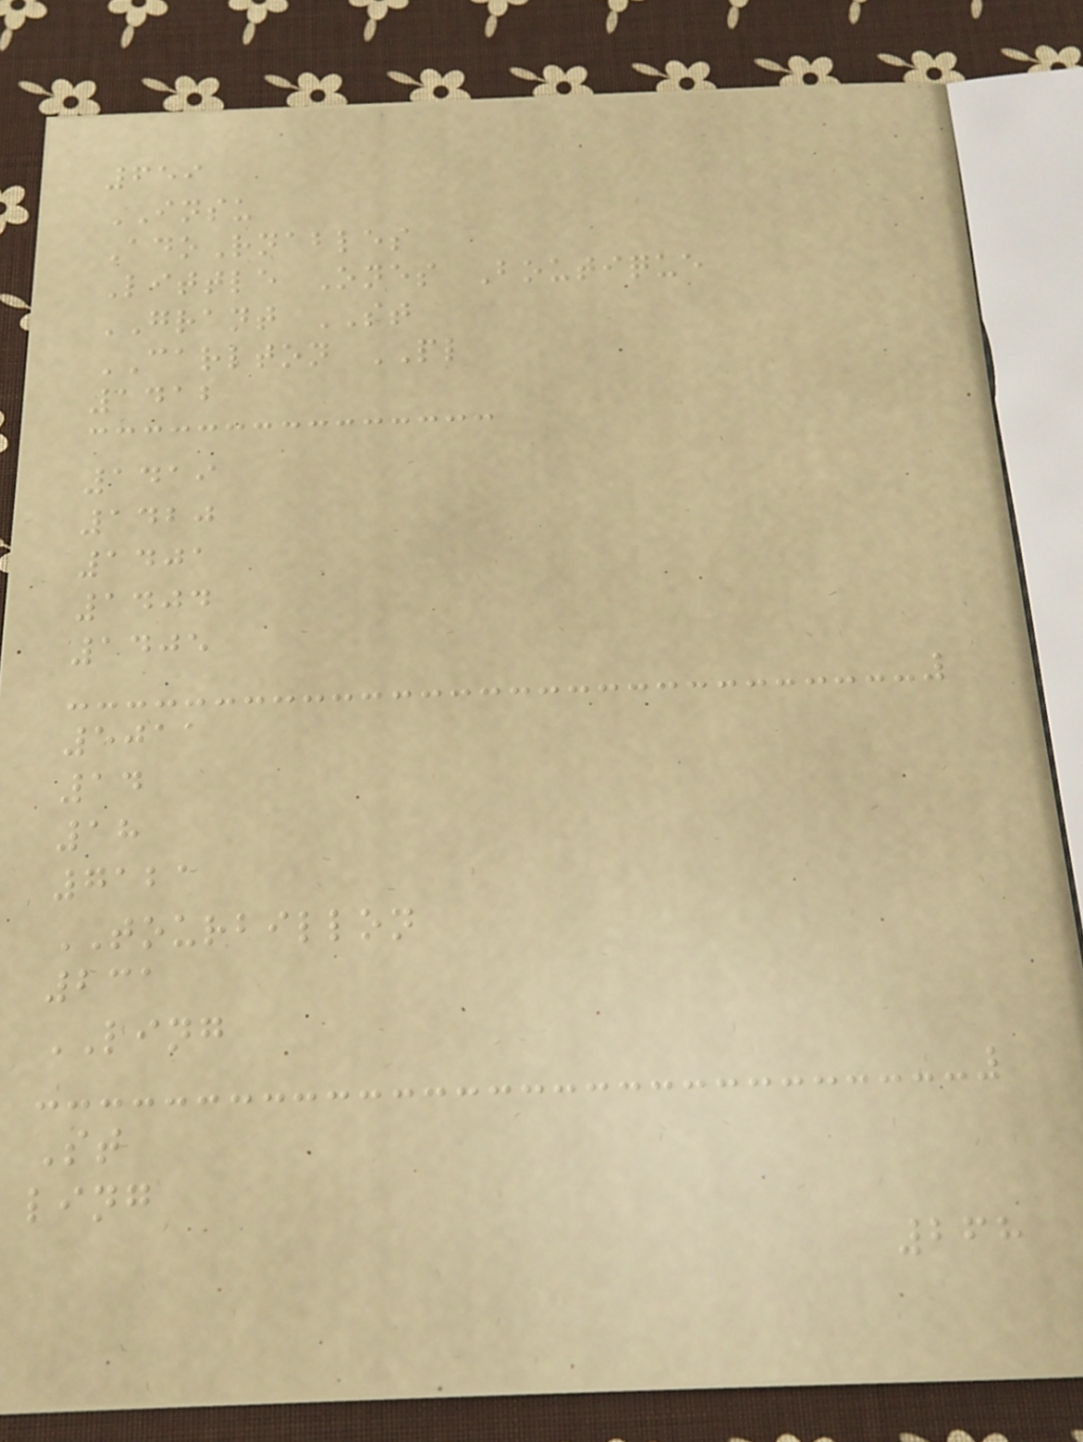659
INSU
AdoRnables
Little Ones Boutique
GRANT ST
CARLTON PL
1412
1419
1420
1401
1404
1405
5011
14
18
7121
TOURBILLON
231
LING
St
ling
268
